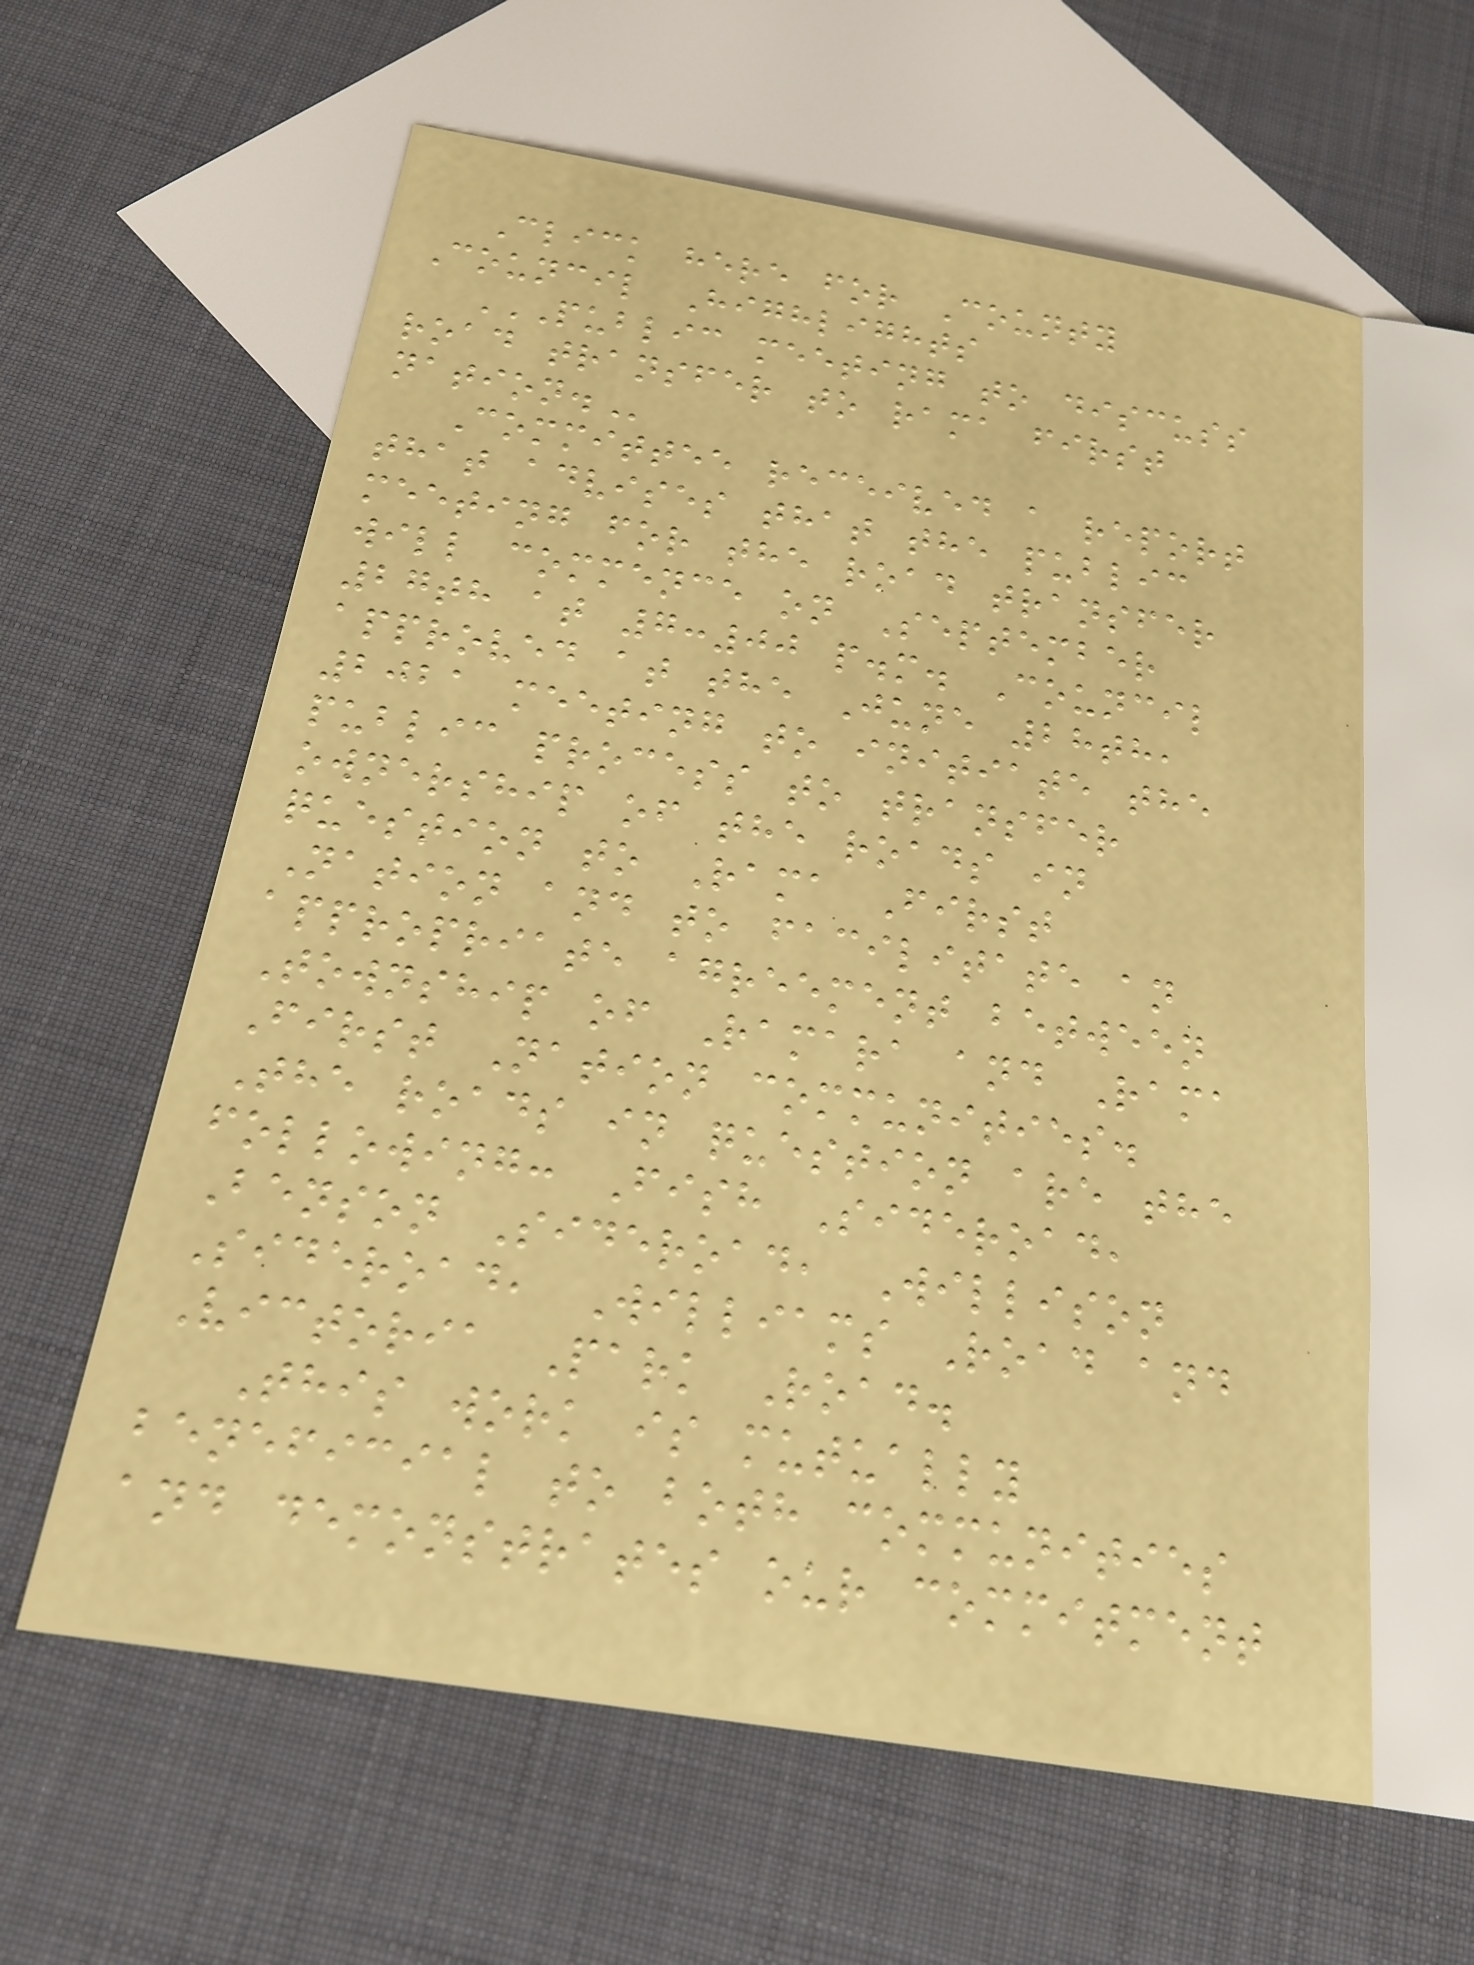Click here for County
Council Highlights
PUBLIC MEETING TO DISCUSS
ROAD TRANSFER TO RAMA FIRST
NATION.
Committee received a report
that advises that the public
meeting for the road transfer
will commence on September
27th at 7:00 p.m. Council
approved at the June 28th,
2021 meeting to initiate the
public process to transfer
ownership of the roads in
question to Rama First
Nation and to facilitate an
appropriate agreement between
Township of Ramara and Rama
First Nation communities.
The roads in question are the
following: Fish Sideroad,
Benson Sideroad, Willison
Sideroad, Williams Road and
Victoria Park Road.
This work is mutually
beneficial to both communities
and demonstrates our commitment
